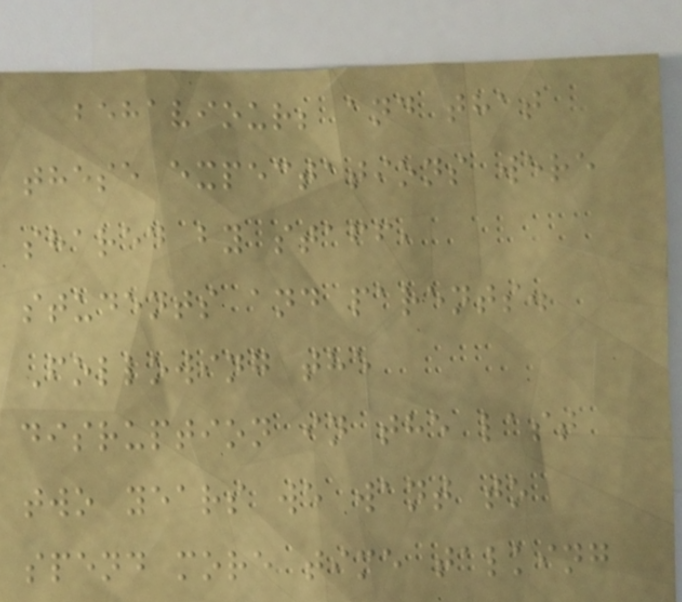behaviour; and that
these expectations were
shared by staff,
students and parents.
Following the
disruption in the last
two years we want to
spend more time talking
